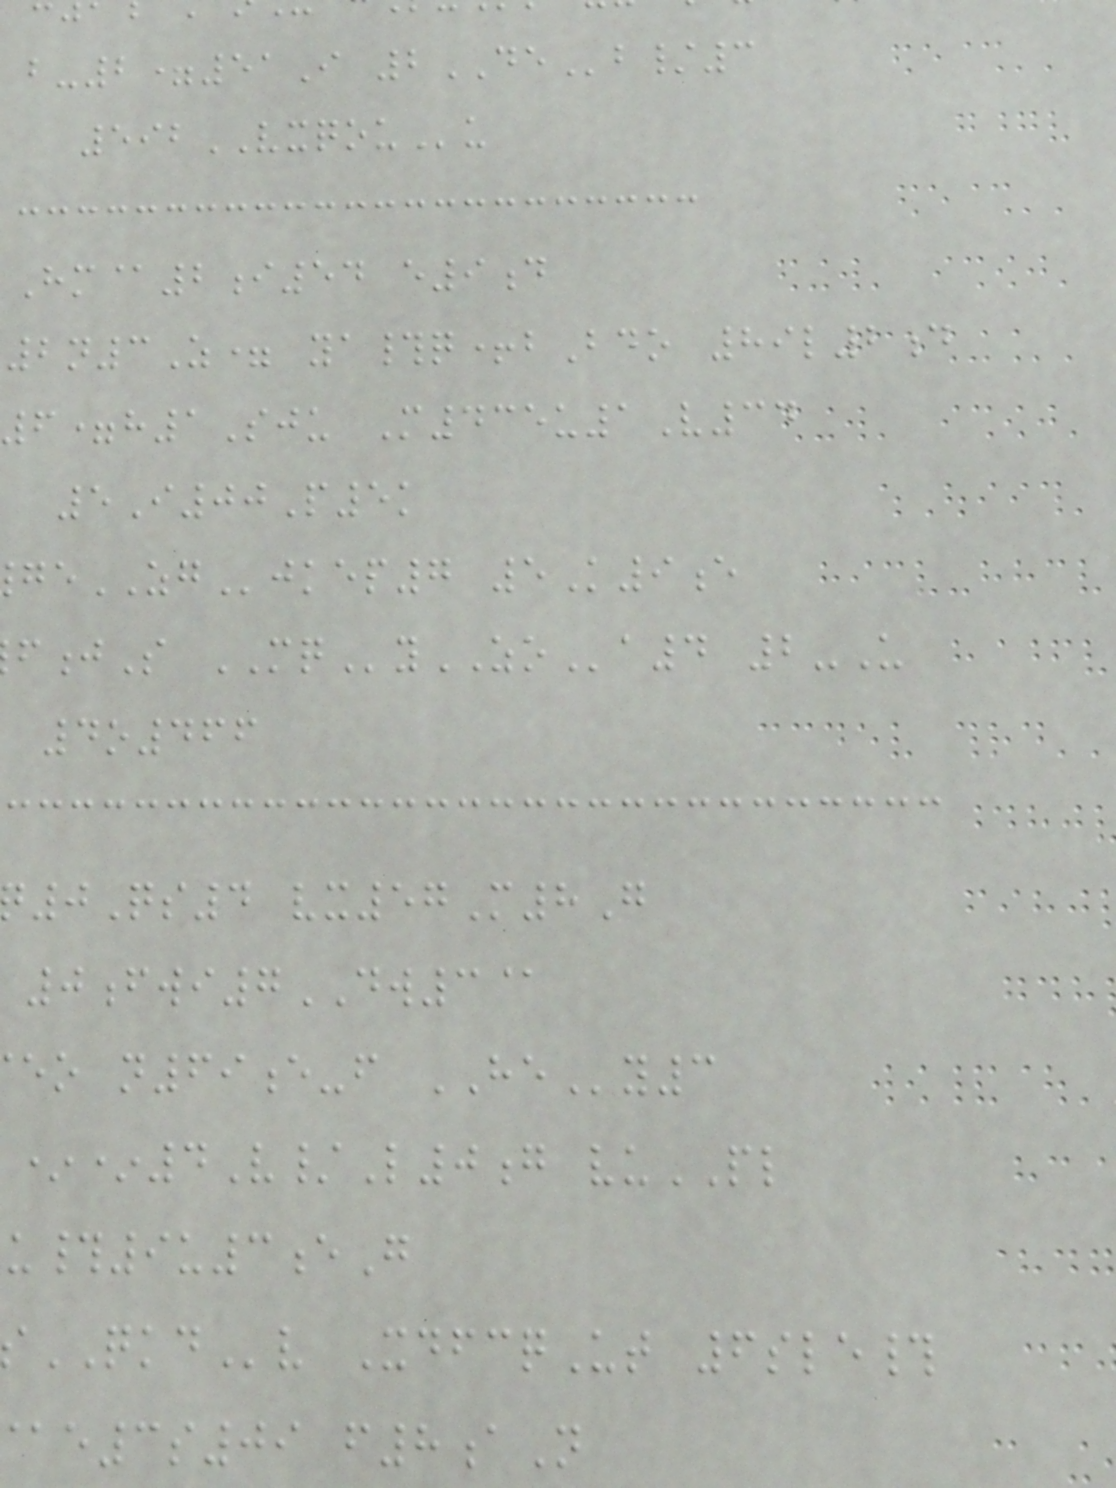b-2=51I 2DEb/3
592VXQOUu
Hm@2i54 e9d
2n3Z= ya#q+bBdo 89l2d
6=h1Sju M435u1V34
5I00P5k
ZGjkep7 5K9e
jS MQyZOa4 2-U
4o466
0Qs4 vx57M8G
0fwi7DW3@
eo n69e-f HEy3
**4V/L0g vuPL
u#9u3eG
QKDv XdfcqUt 6sle#
e3s09 f8aN
